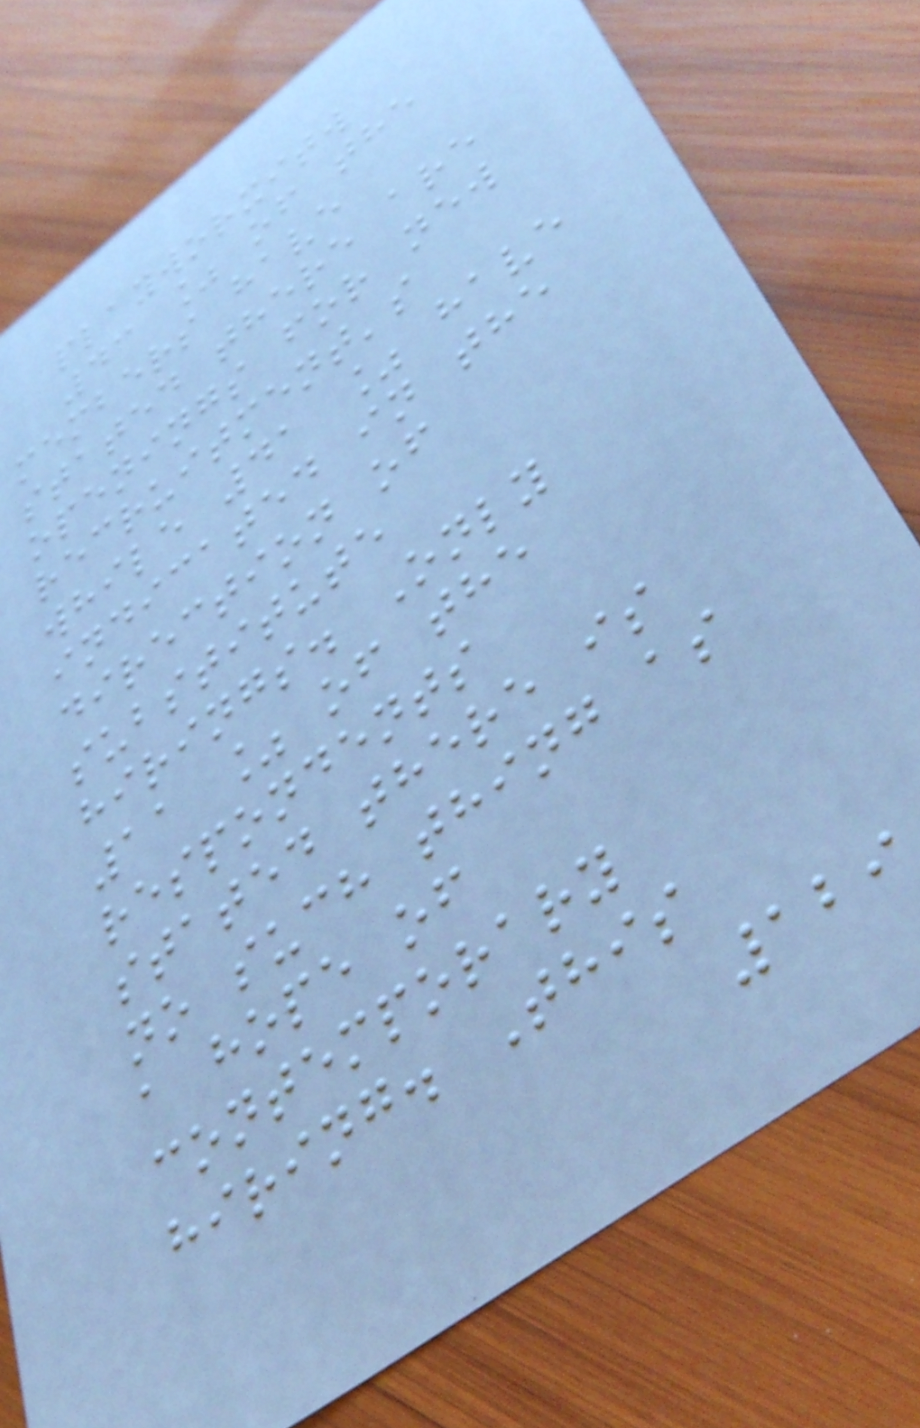playworxitw
43 % of the
members have
stated there are
openings for new
recruitment's
while 41 % have
indicated in the
direction of
substitute
hirings. Only
11 % of the
respondents
stated there is
no such thing as
a hope of
contemporary
hiring. This
129
